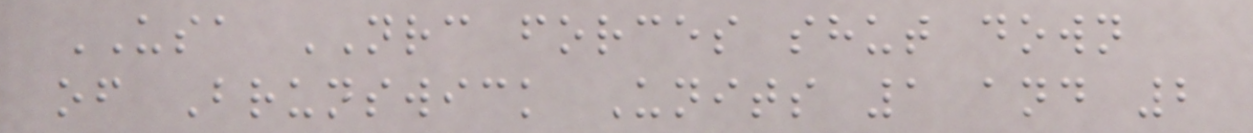USA NRC forces shut down
of Brunswick Units 1 and 2
